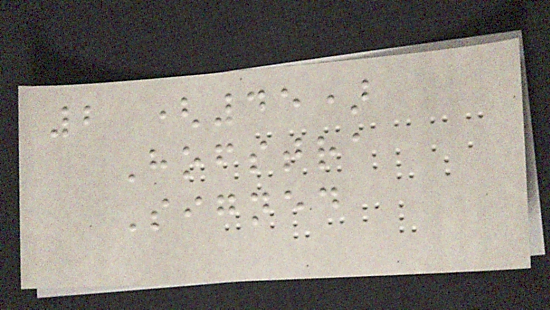2 (45)
Hofstra
Signed
